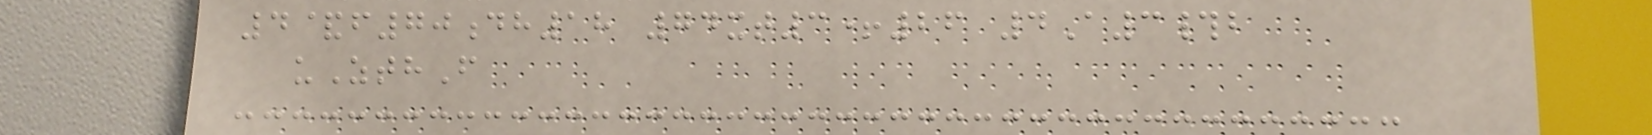4&f70dh18 74xt3+26 4A3#b
uZthF
